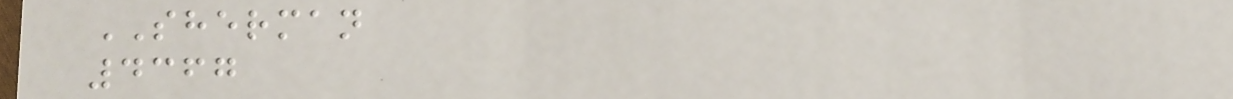SHERMAN
4367
